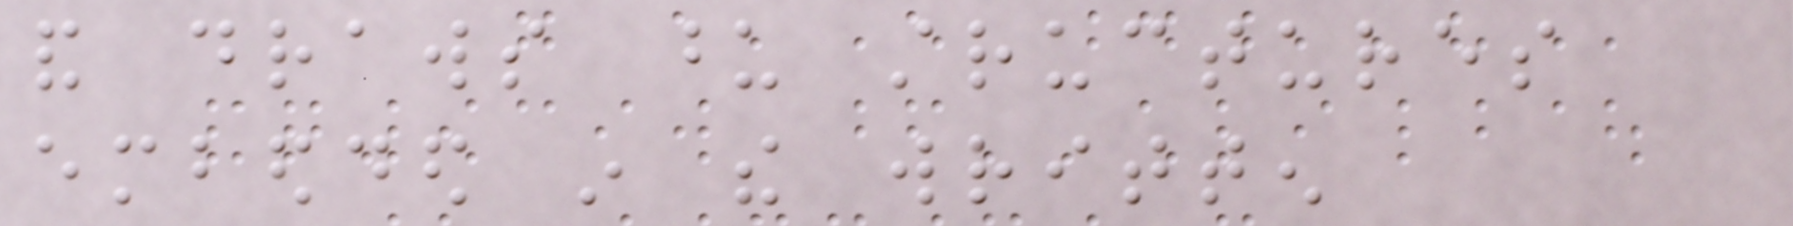and draws upon structures
embedded in the written
